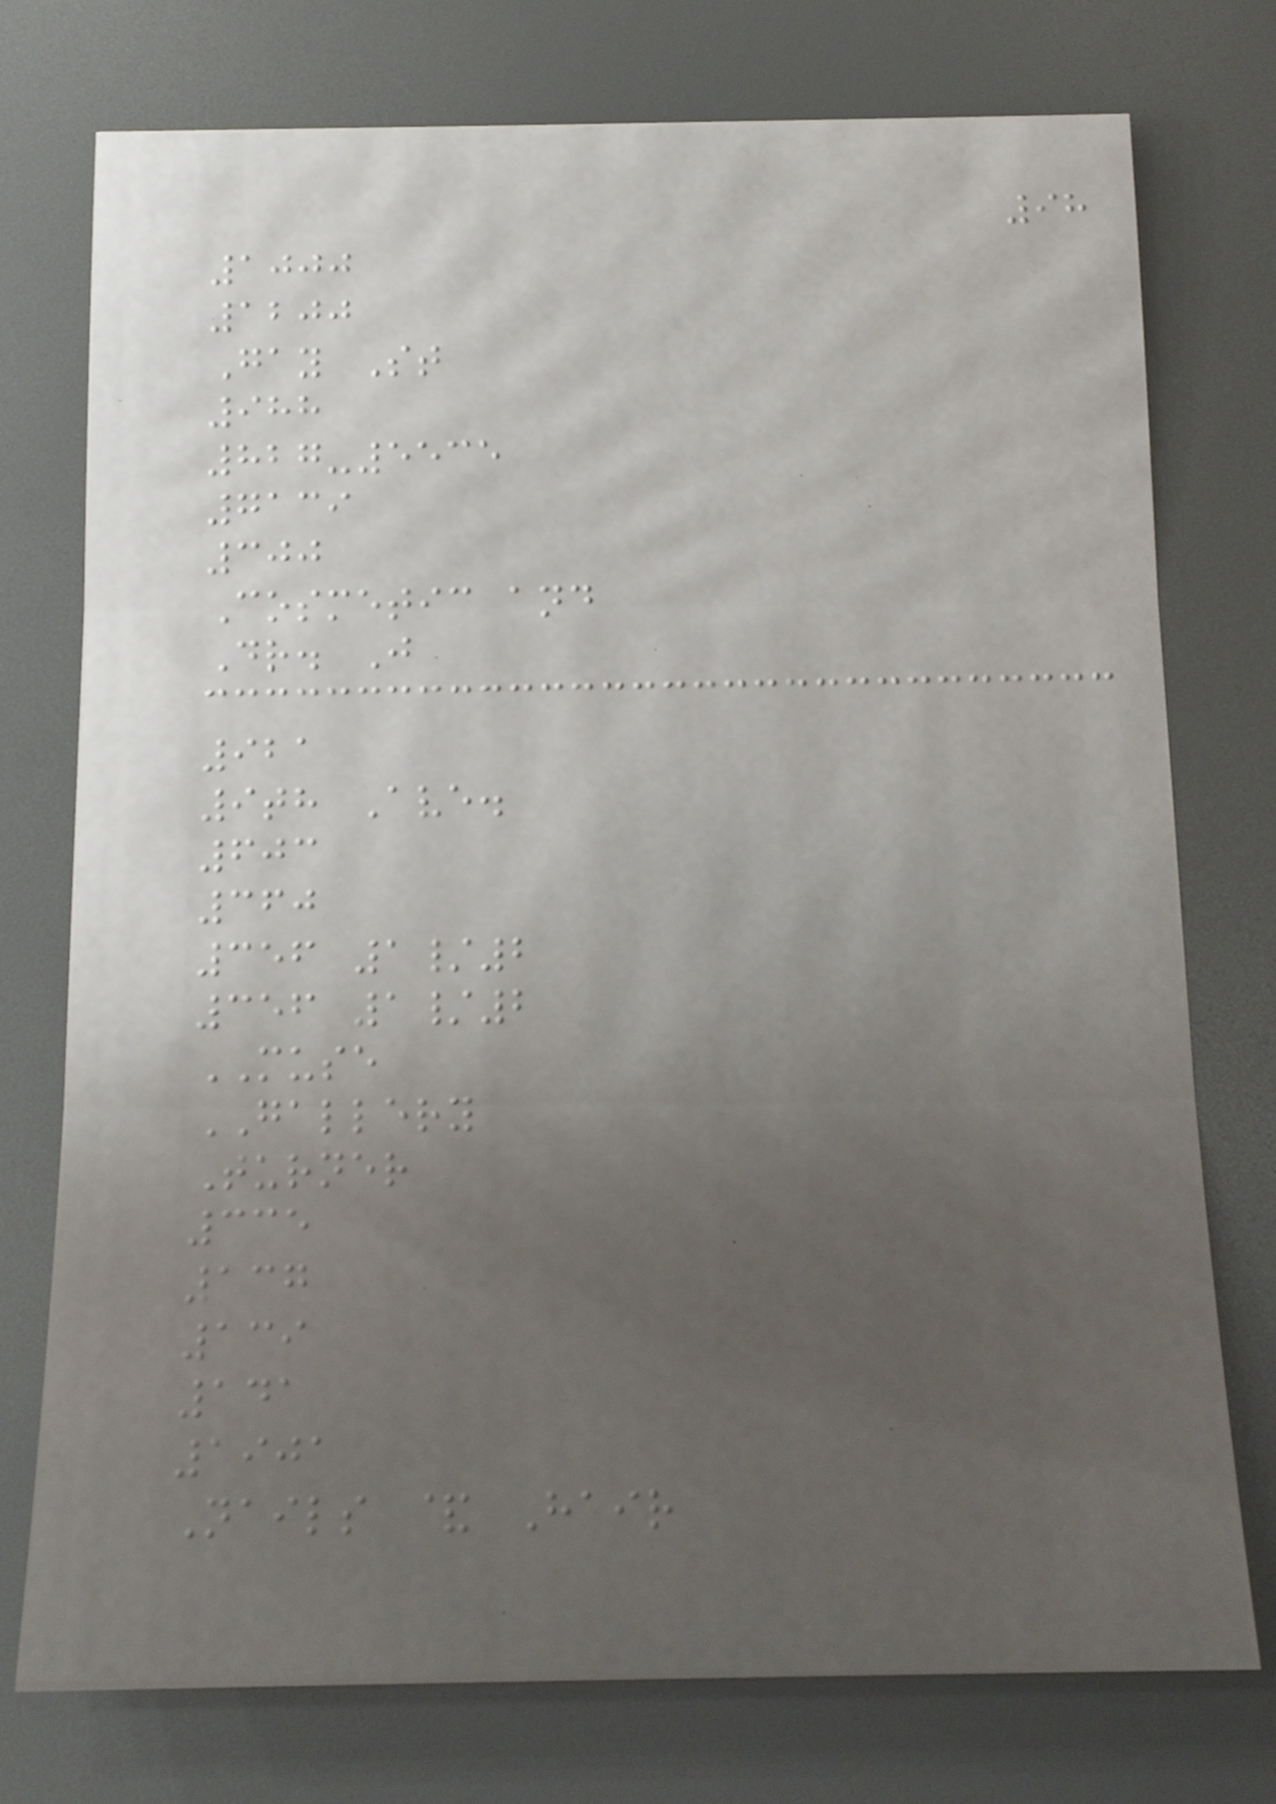98
1000
1200
Gay St
988
827-5535
7139
300
Cosmetic and
Dr. J
921
9th Ave.
603
360
356 1/2
356 1/2
MUSE
GALLERY
Turner
335
137
139
141
1901
Nails & Hair
